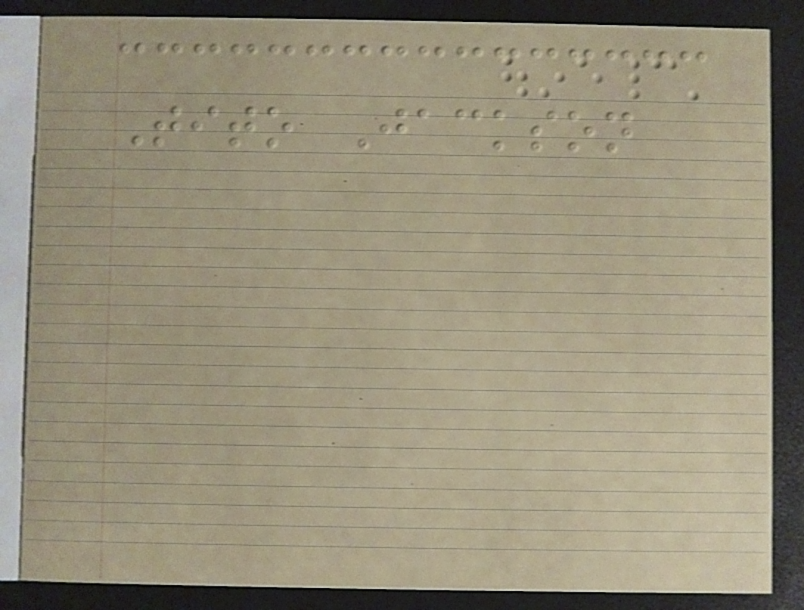Tito Jackson
